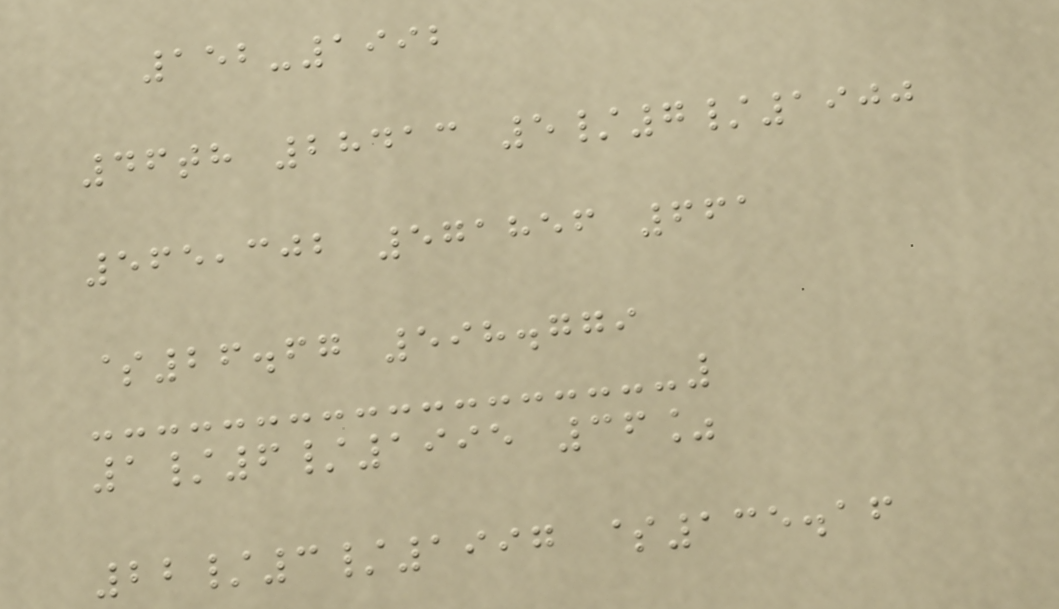152-1992
46th 28413 5/7/1900
565,302 571856 661
$26.67 598.779
1/6/1995 36%
22/3/1997 $135.16
